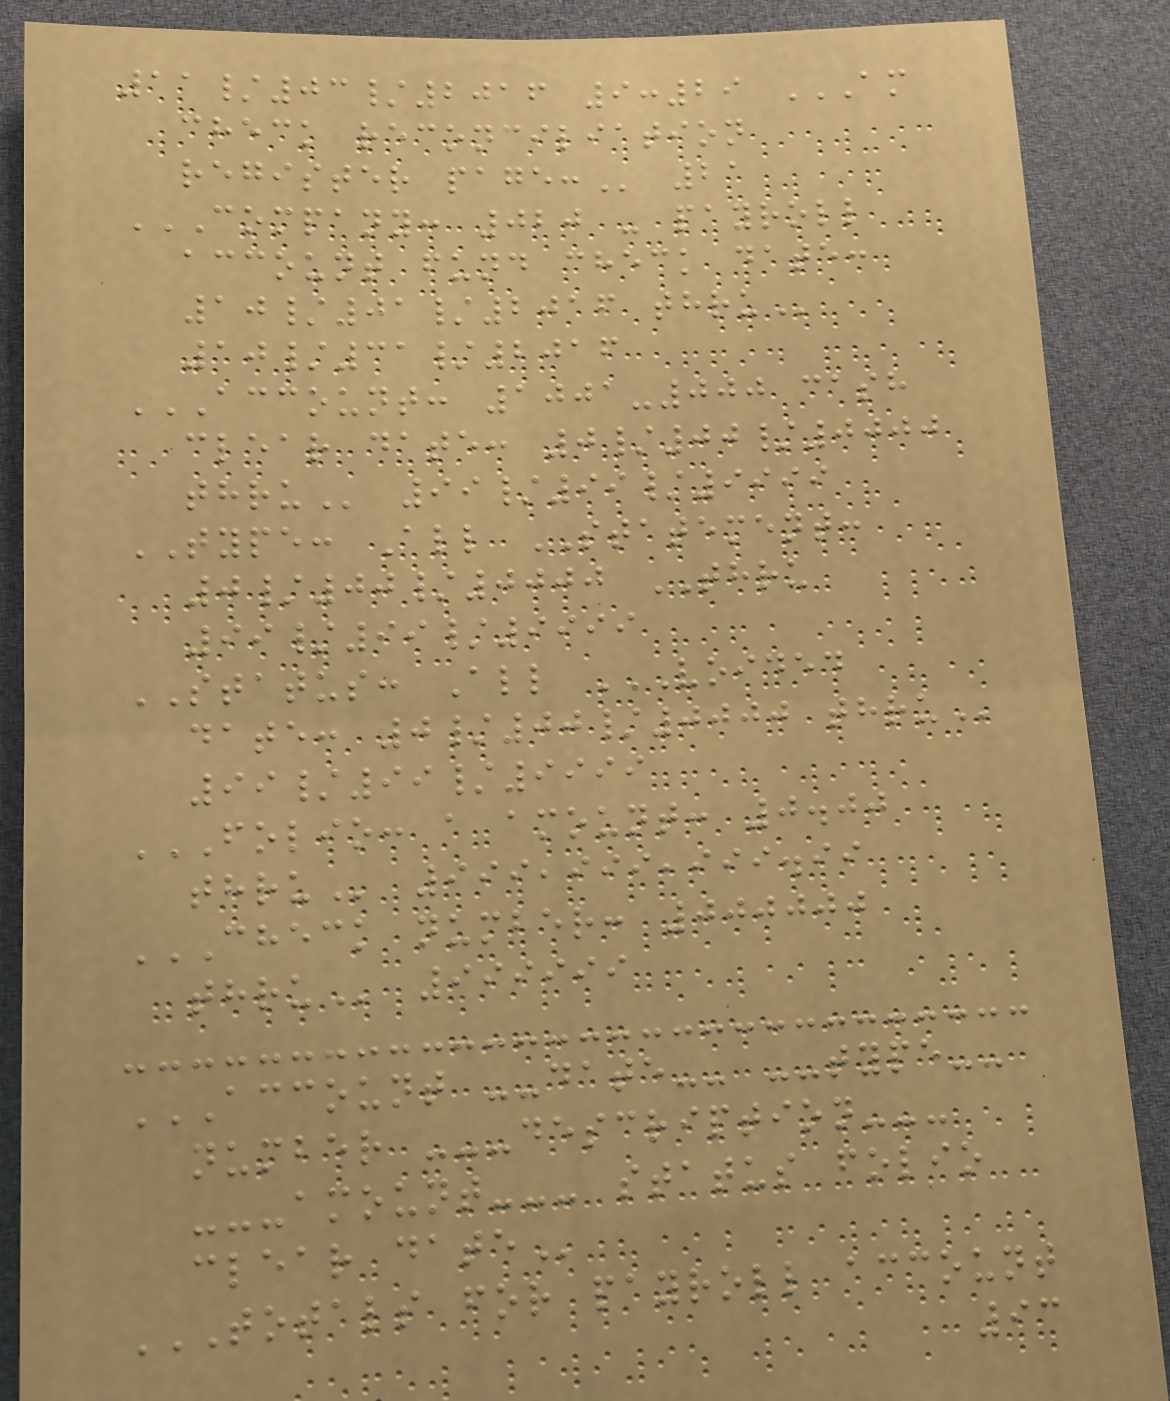11/03/2016 9:29 AM
CHECK RECONCILIATION
REGISTER PAGE: 21
COMPANY: 020 - PAYROLL
ACCOUNT FUND CHECK DATE:
10/01/2016 THRU
10/31/2016
ACCOUNT: 1001-000 CASH
CLEAR DATE: 0/00/0000
THRU 99/99/9999
TYPE: All STATEMENT:
0/00/0000 THRU
99/99/9999
STATUS: All VOIDED
DATE: 0/00/0000 THRU
99/99/9999
FOLIO: A AMOUNT: 0.00
THRU 999,999,999.99
CHECK NUMBER: 000000
THRU 999999
ACCOUNT --DATE-- --TYPE--
NUMBER ---DESCRIPTION---
---AMOUNT--- STATUS FOLIO
CLEAR DATE
TOTALS FOR PAYROLL ACCOUNT
93
